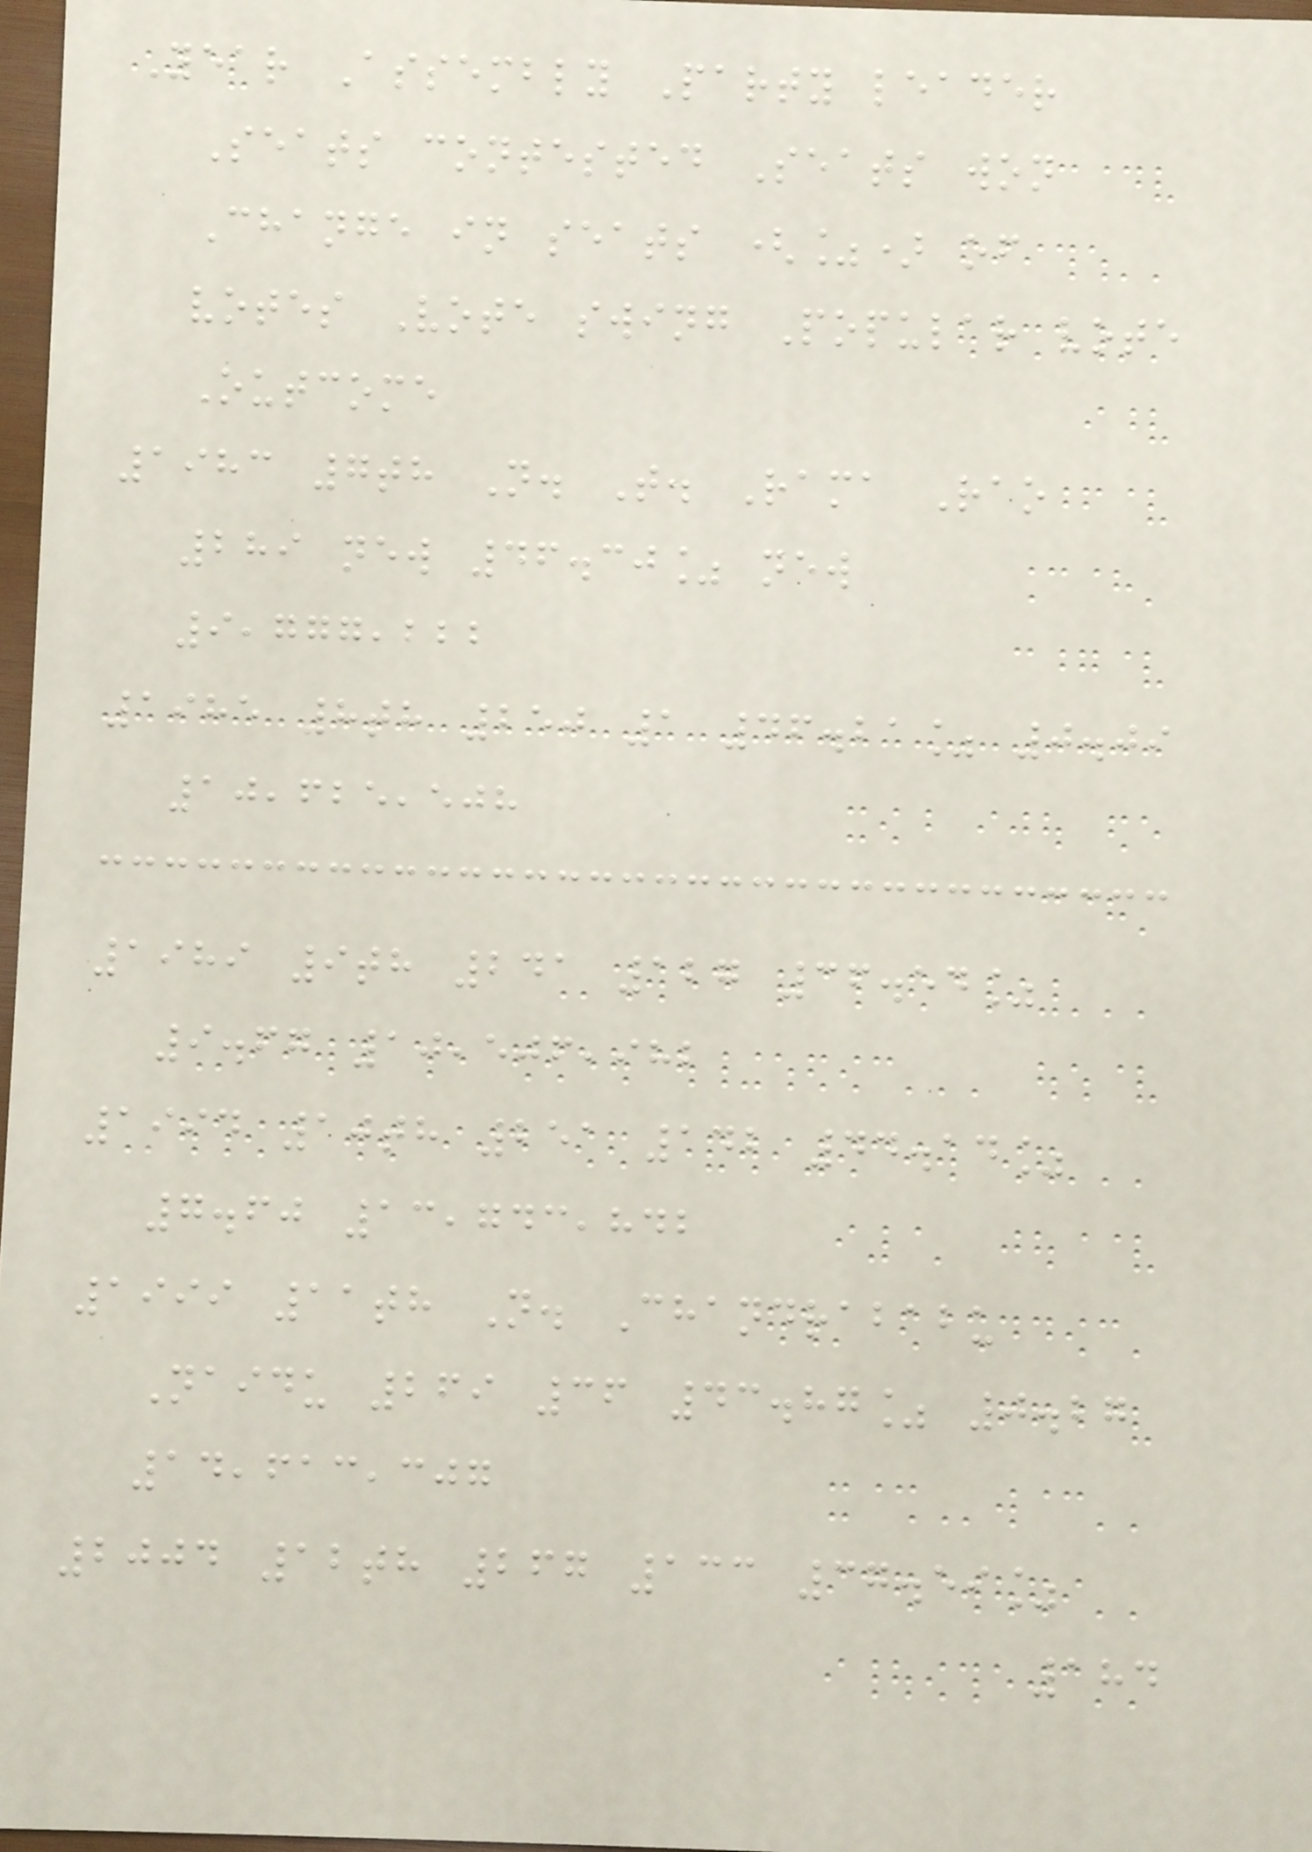Year Assembly Party leader
Seats contested Seats won
Change in seats (%) of
votes Vote swing Popular vote
Outcome
1983 7th N. T. Rama Rao
289 new 46.30% new
9,777,222
1985 8th 250 1 46.21% 0.09
10,625,508
1989 9th 241 127 36.54%
9.67 10,506,982
1994 10th 251 142 44.14%
7.60 13,743,842
1999 11th N. Chandrababu
Naidu 269 36 43.87% 0.27
14,613,307
2004 12th 267 133 37.59%
184
